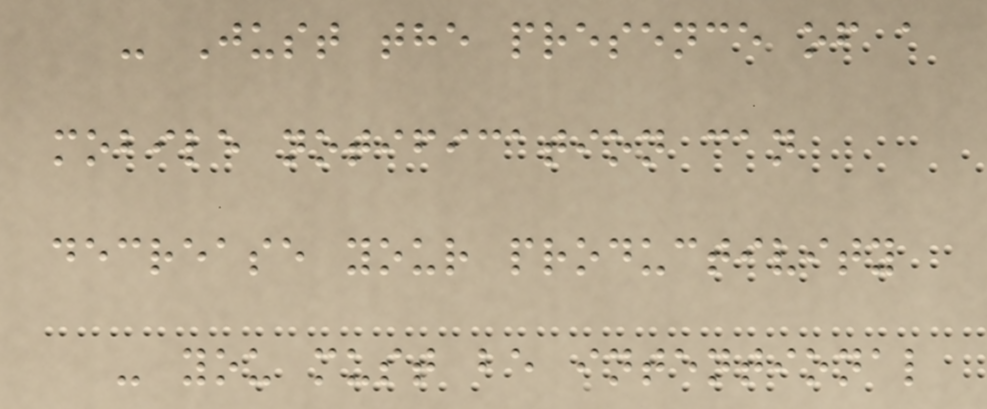- Just the presence of a
mobile notification can
decrease your productivity
- you must be intentional
